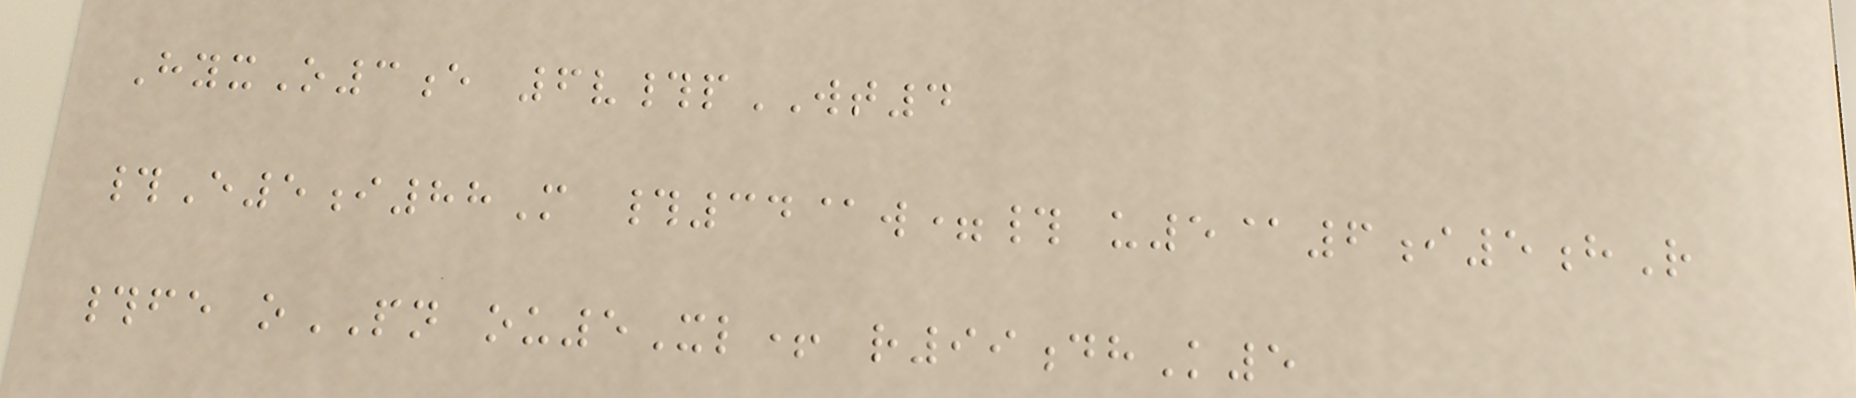HyxO3e 6v#pWT4
#E5i88M #34@w=# u5@6i5hR
#fe oPN ou5Xl+ r99dhK5
